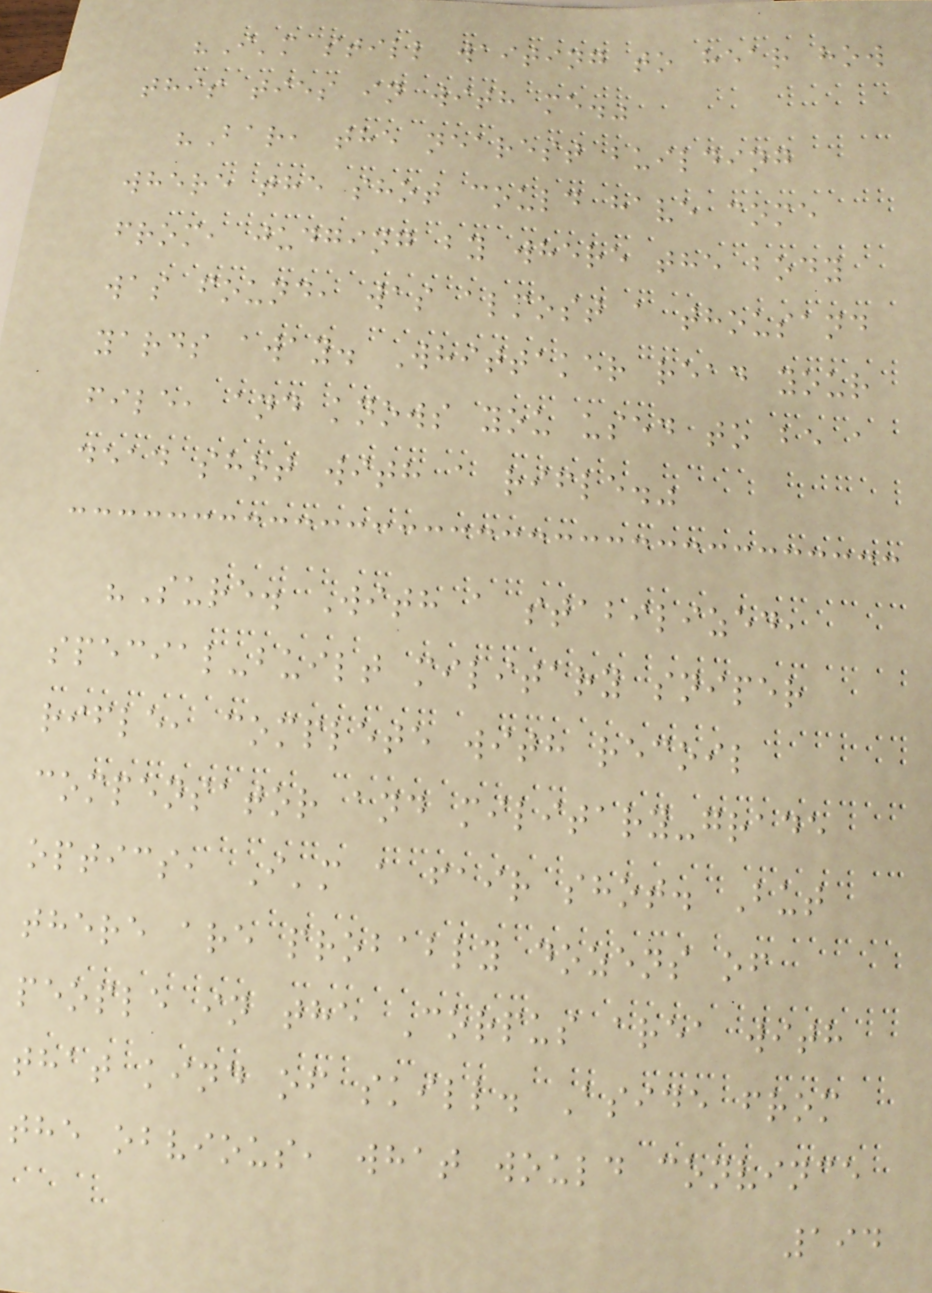"I'm still waiting to hear how
this ties in with me."
"Bar, the nearest building
where the shot could have come
from, judging by where the body
was found, was almost a thousand
yards away. Whittaker read your
file, and knows you used to be a
dead shot with a rifle."
"Sure. With a stabilized,
special-built military sniper
rifle, complete with recoil
compensator and military-grade
optics, I'm a fair shot. But
there are probably dozens of
people in the Corpus area with
that kind of skill. Aside from
the obvious, what would convince
194
